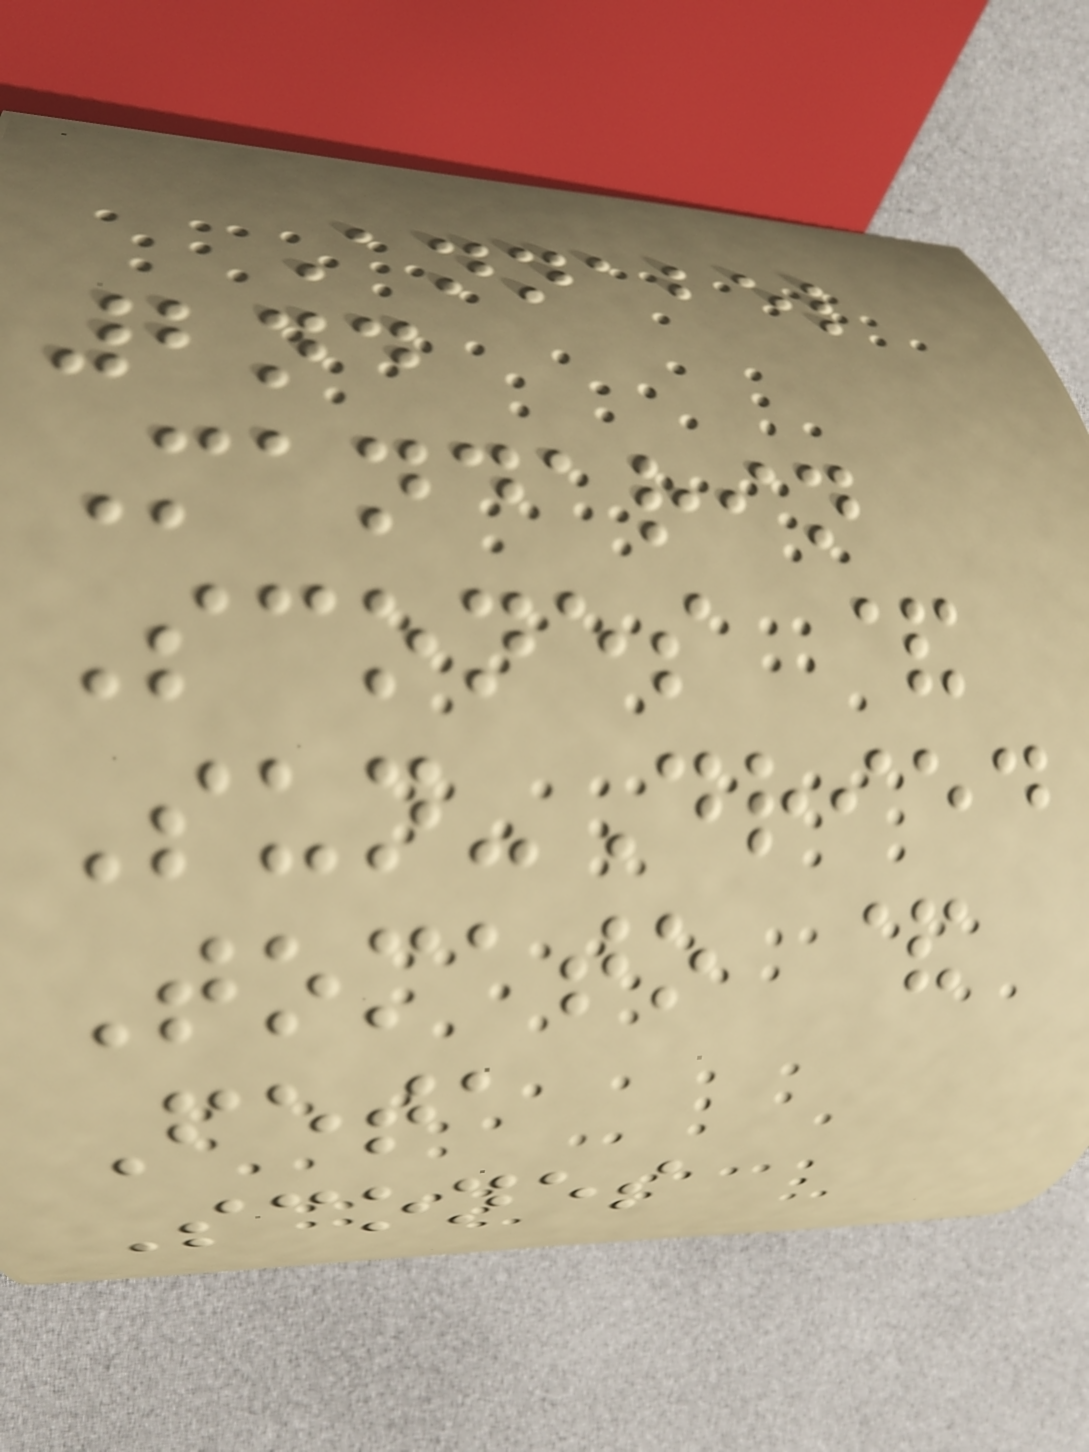Annabel
2nd
Mandarin
Scones &
Sun-Dried
Tomato &
Feta
Scones
